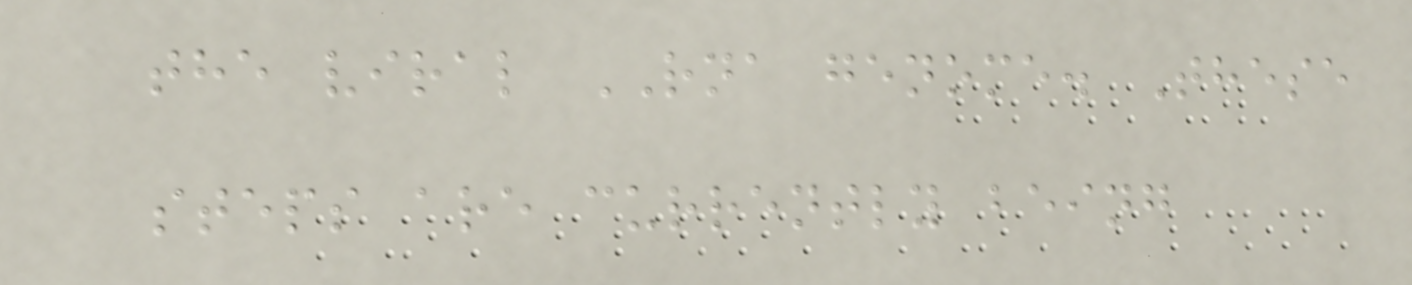the viral RNA genome. These
steps are currently being
